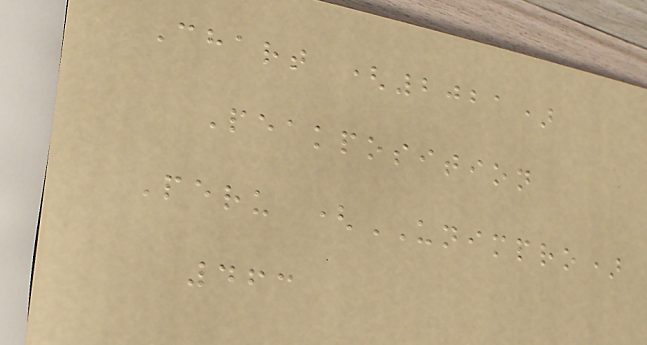Chart (2021)
Peakposition
Peru (UNIMPRO)
463
